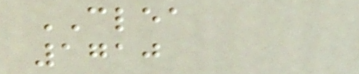CLEA
1710
